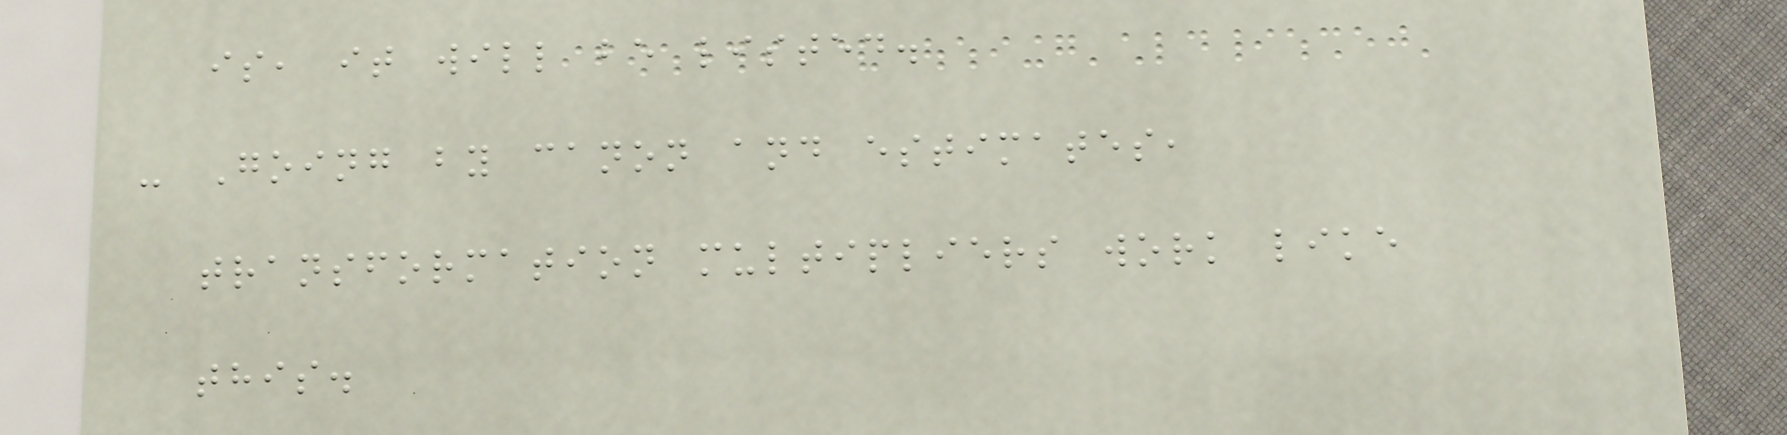is, it will be listed.
- Going by canon and estimates,
transformation multipliers work like
this.
